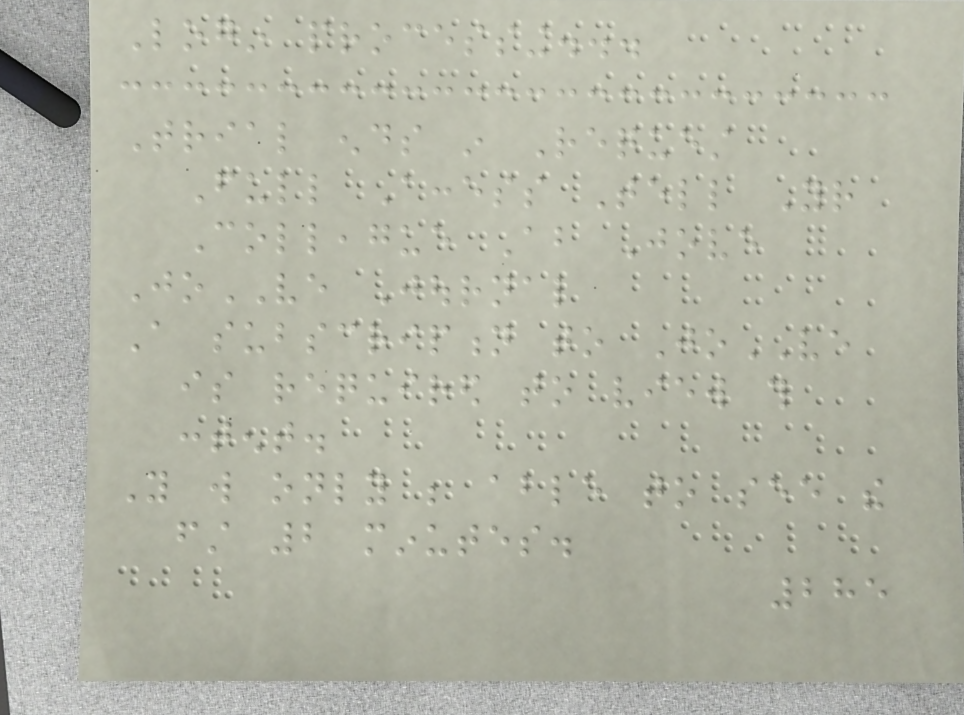Login processing...
Trial ends in Request
Full Access Tell Your
Colleague About Jove
JoVE Journal
A subscription to JoVE
is required to view this
content.
You will only be able to see the
first 2 minutes.
285
